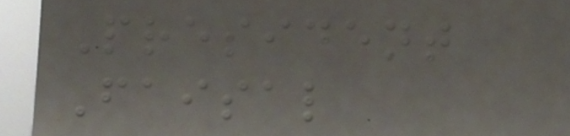President
Faisal
